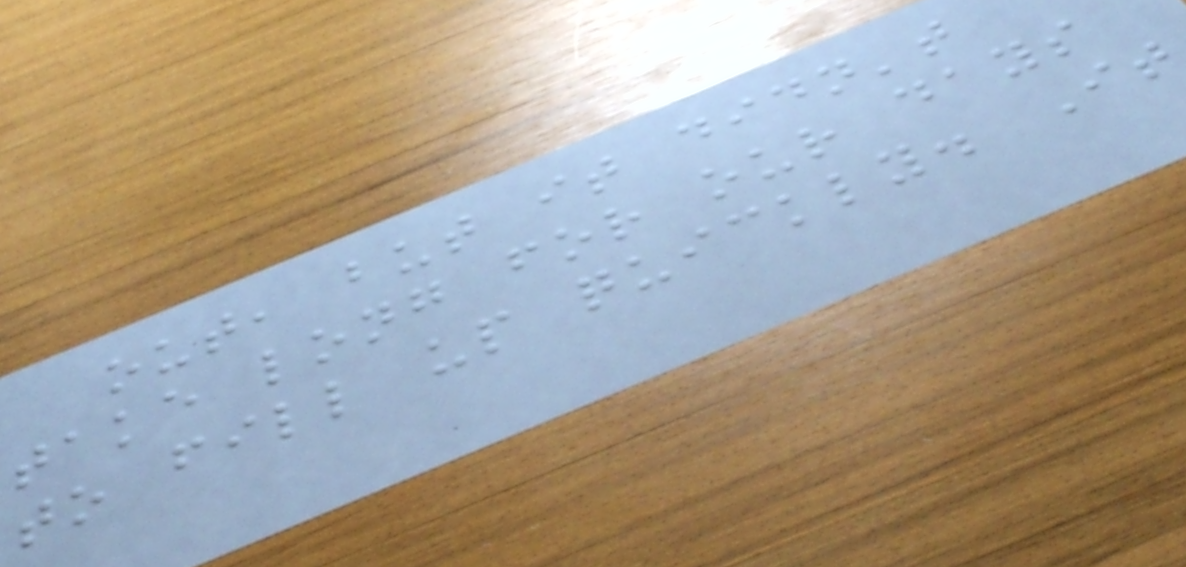out, but it didn't
take long for our days
to fill up quickly. It
